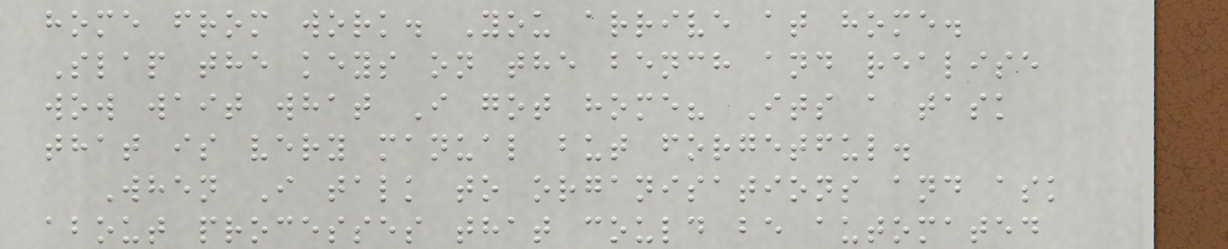home from work. You arrive at home.
Slap the keys on the bench and realise
wow wait what I got home? Its a task
that is very manual but forgetful.
When I talk to organisations and ask
about processes that could be automated
